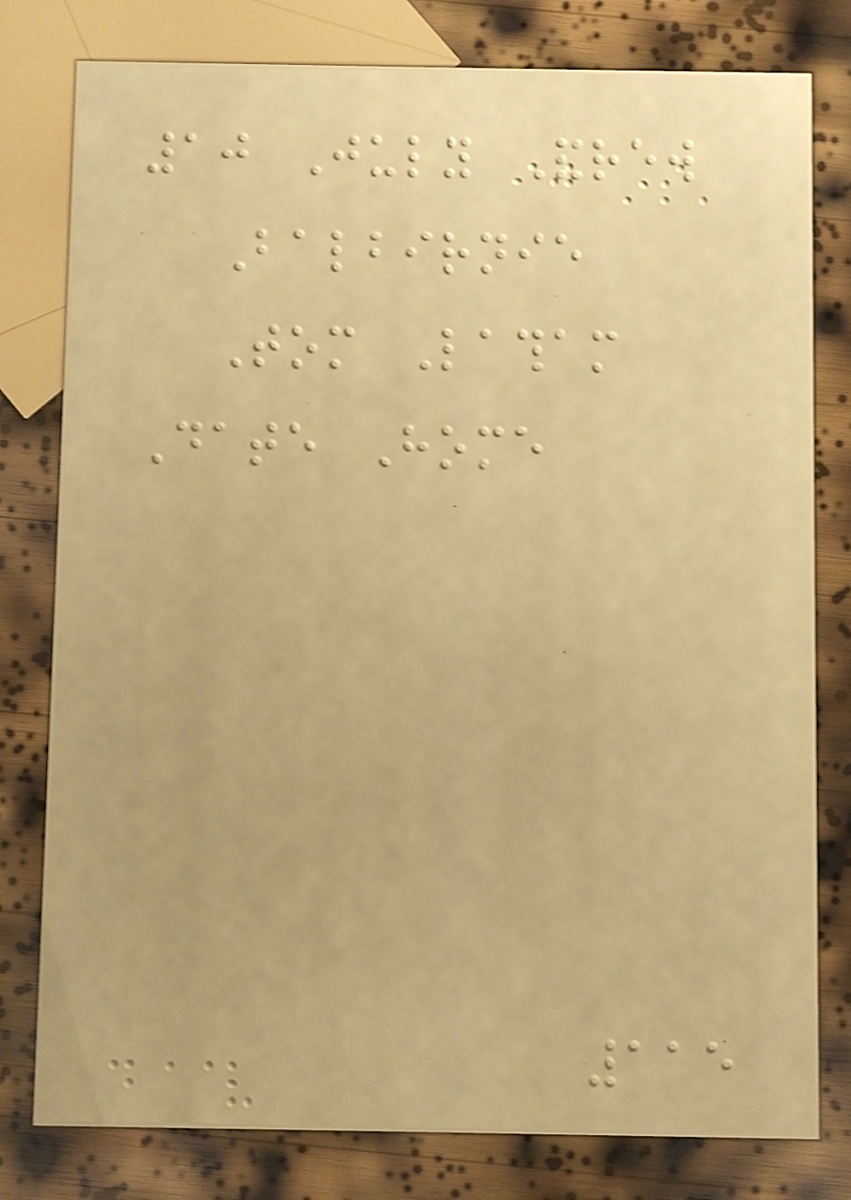10 July Andrew
Balbirnie
Tom Latham
Date Home
115
